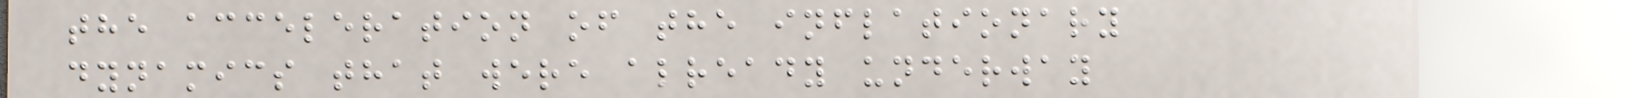the acceleration of the inflationary
dynamics that were already underway
